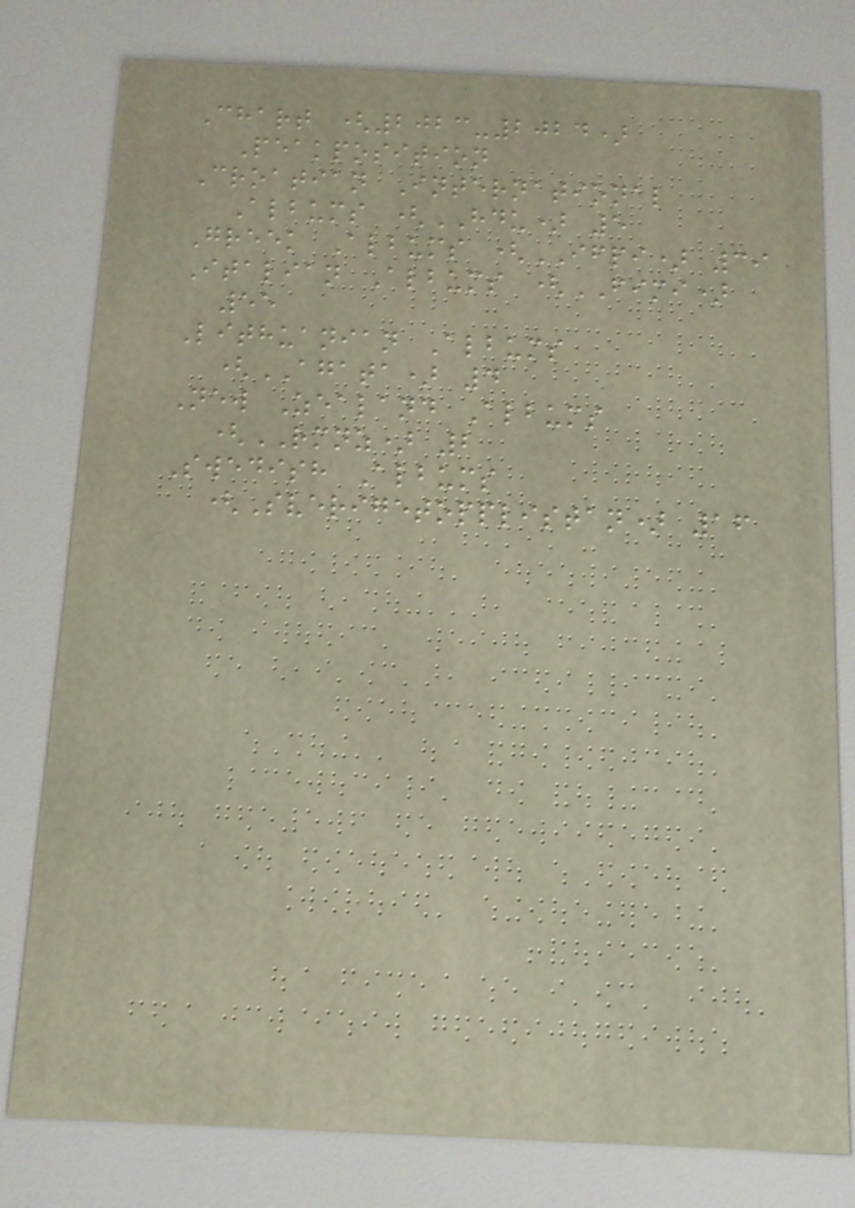Chart (2023-2024)
Peakposition
Croatian International
Albums (HDU) 5
Greek Albums (IFPI) 39
Italian Albums (FIMI)
55
Lithuanian Albums
(AGATA) 4
New Zealand Albums
(RMNZ) 2
Swedish Albums
(Sverigetopplistan) 16
